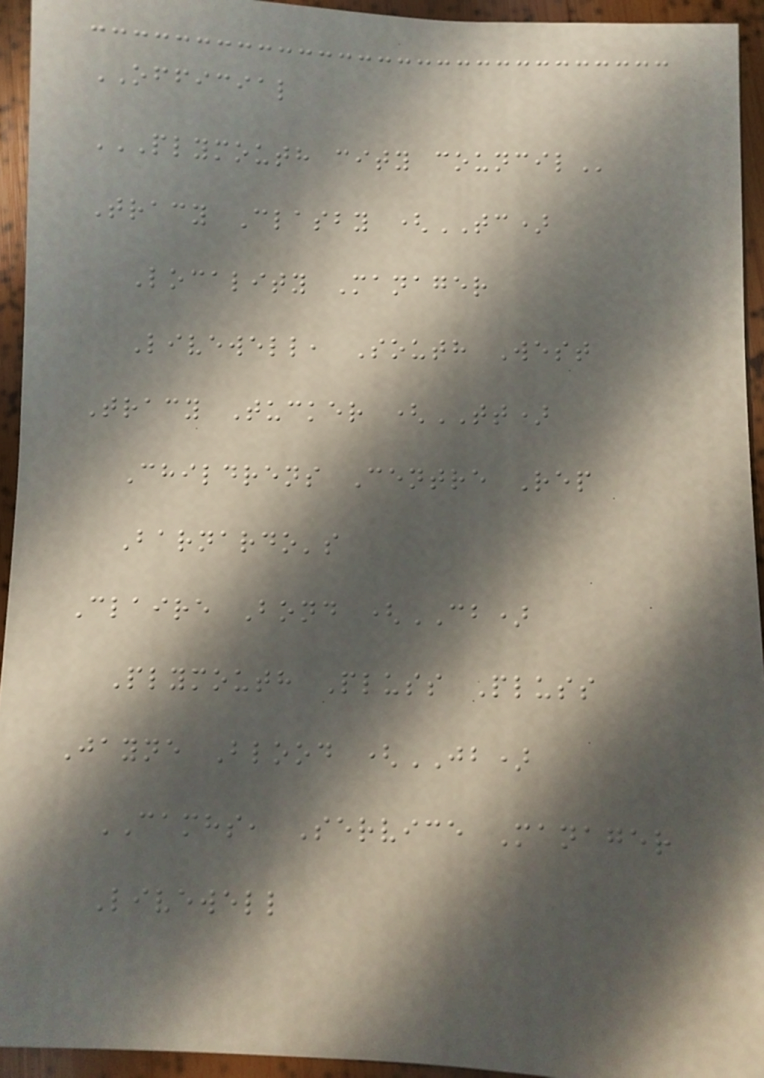OFFICIAL
PLYMOUTH CITY COUNCIL
Tracy Clasby (TC)
Locality Manager
Livewell, South West
Tracy Tucker (TT)
Childrens Centre Rep
Barnardo's
Claire Bond (CB)
Plymouth Pluss Pluss
Jayne Blood (JB)
CAMHS, Service Manager
Livewell
